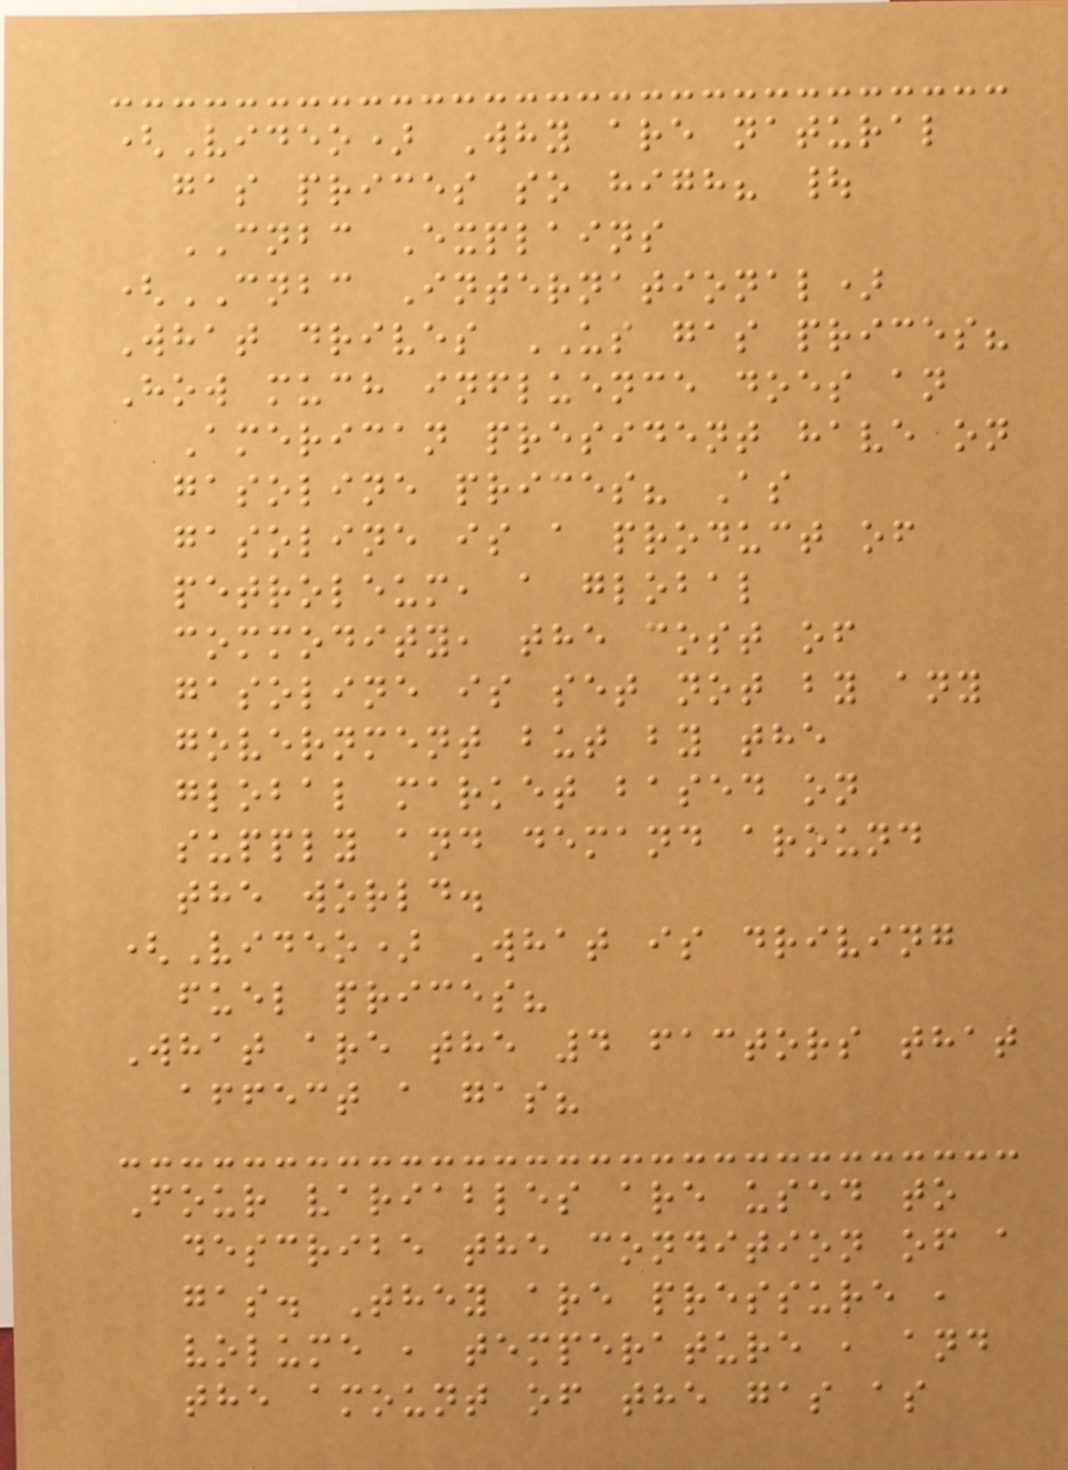(Video) Why are natural
gas prices so high? |
CNBC Explains
(CNBC International)
What drives US gas prices?
How much influence does an
American president have on
gasoline prices? As
gasoline is a product of
petroleum, a global
commodity, the cost of
gasoline is set not by any
government but by the
global market based on
supply and demand around
the world.
(Video) What is driving
fuel prices?
What are the 4 factors that
affect a gas?
Four variables are used to
describe the condition of a
gas. They are pressure ,
volume , temperature , and
the amount of the gas as
